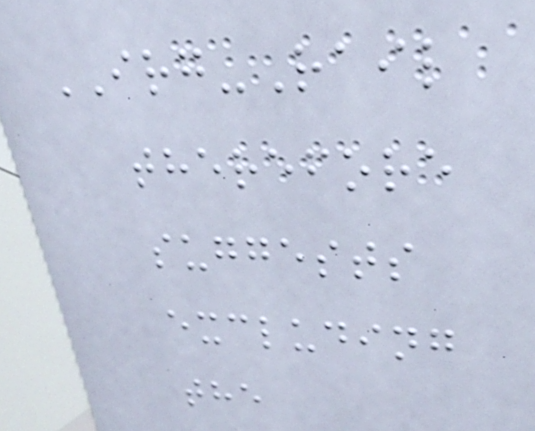IRG-Rail
therefore
suggests
excluding
the
